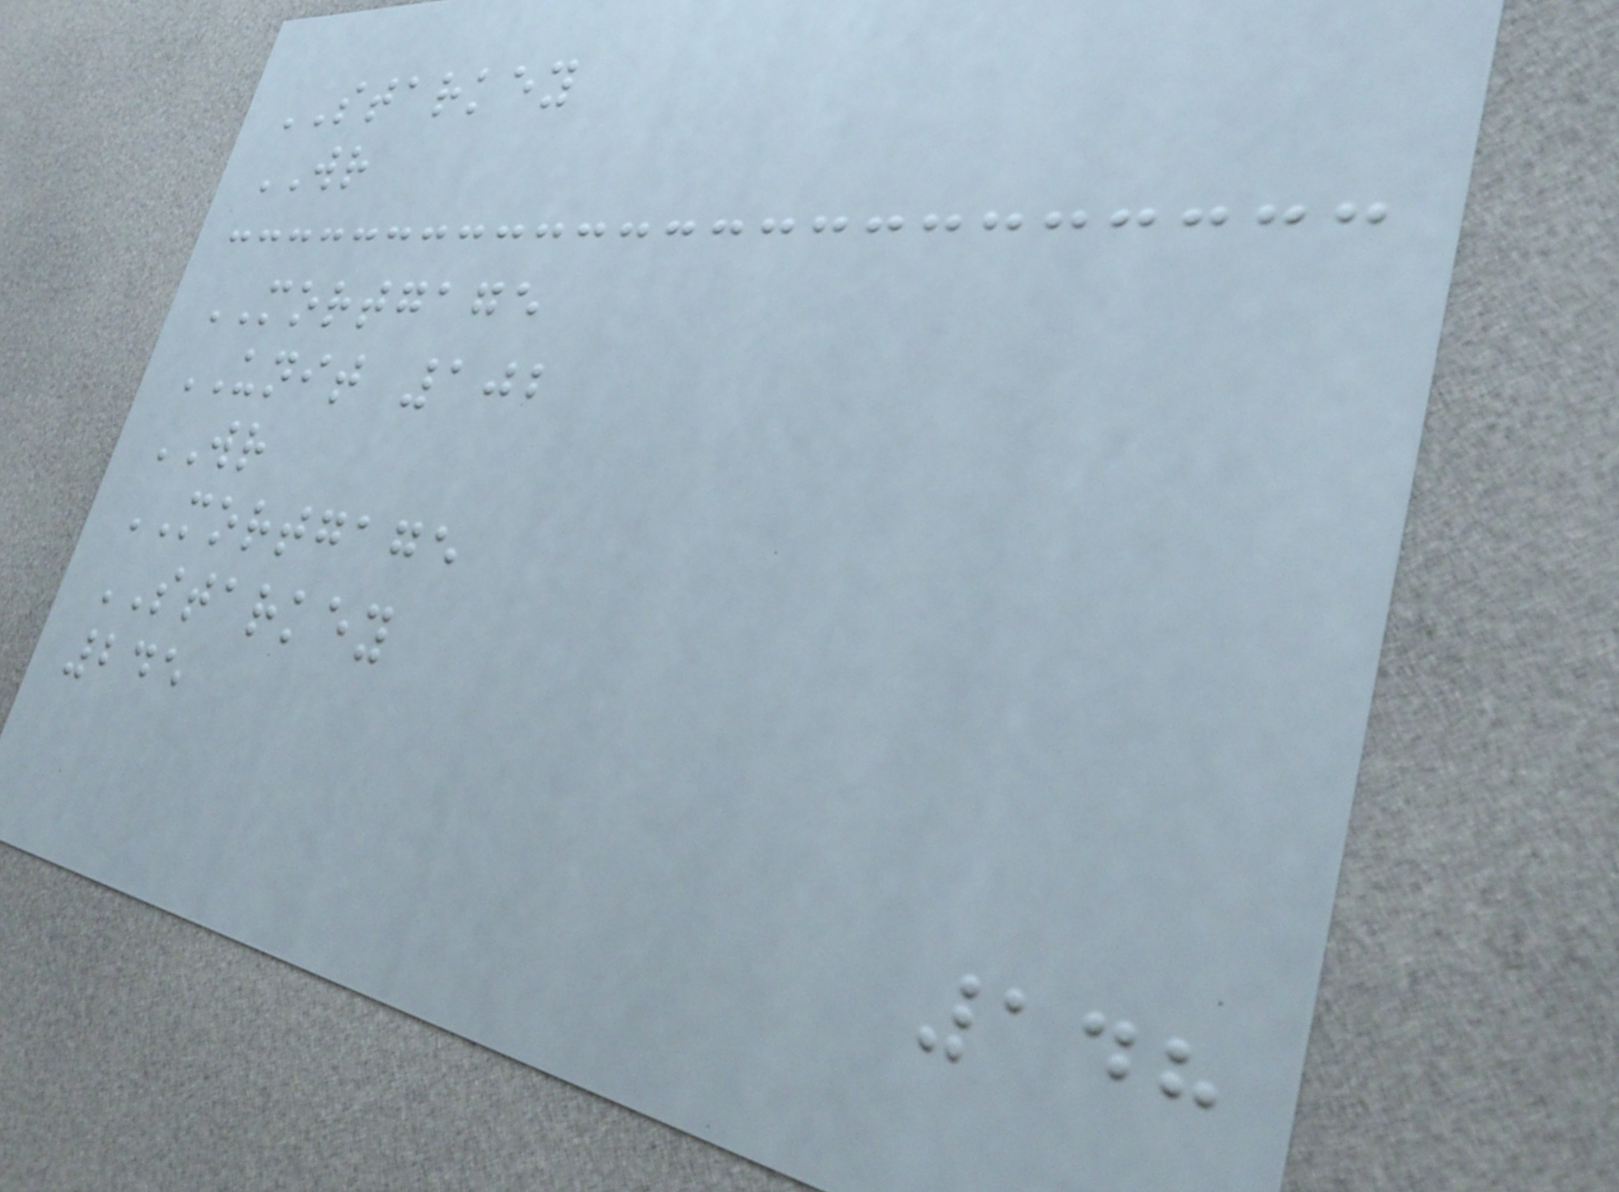STARKEY
WR
MORTGAGE
UNIT 102
WR
MORTGAGE
STARKEY
245
148
